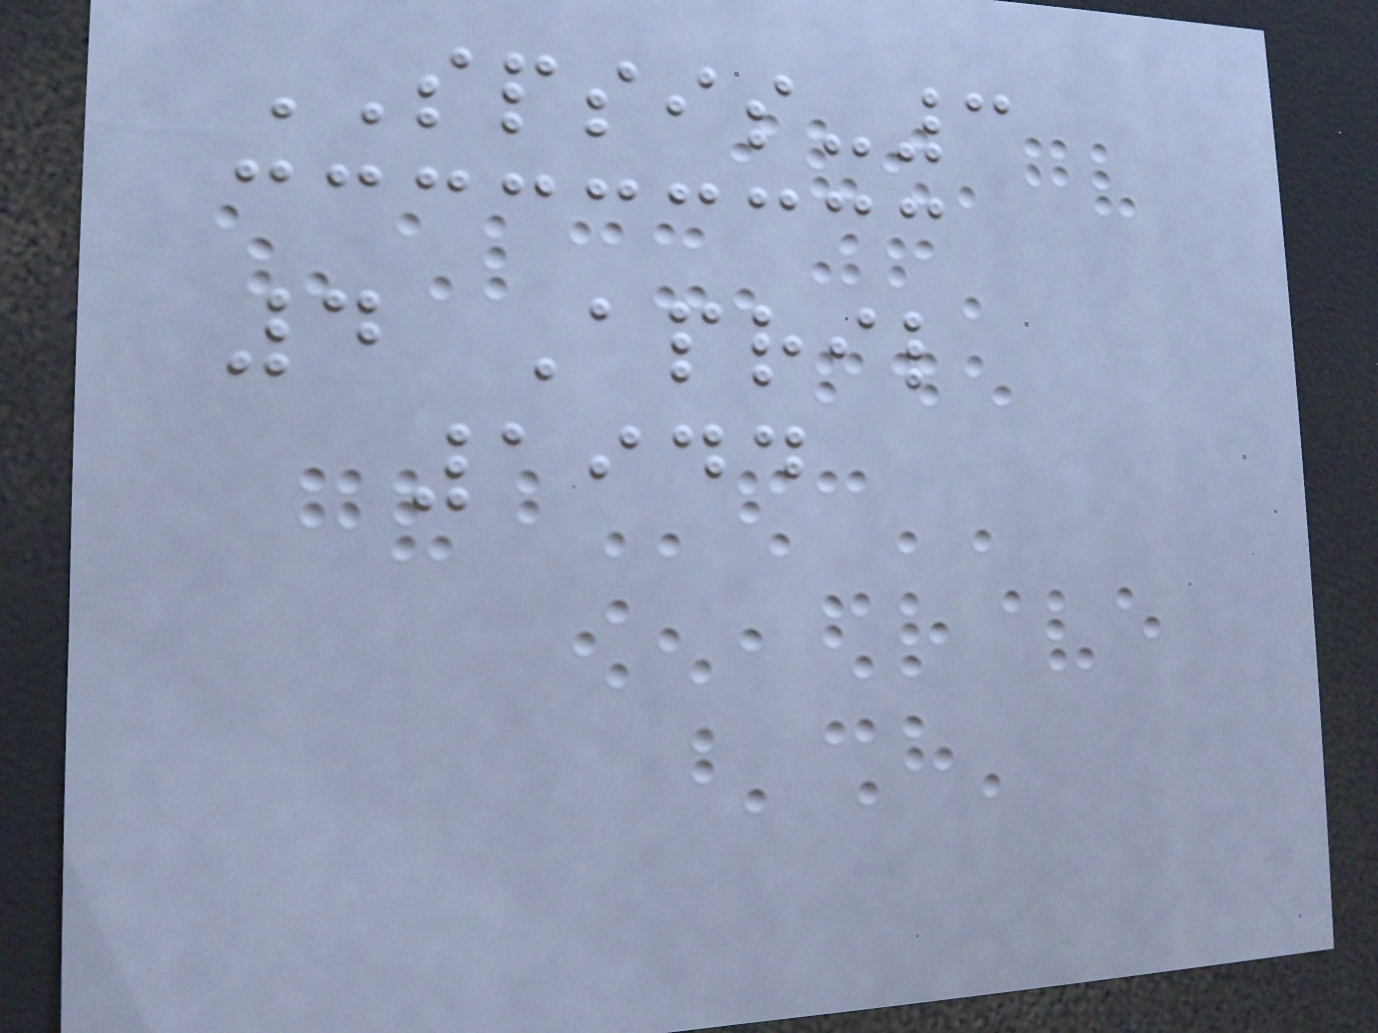SPSIS-3
4 April
1944
